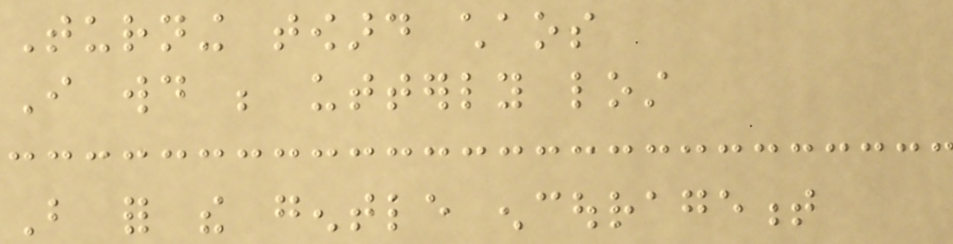Turning toward chaos
I would be utterly lost
But for the gentle encouragement
